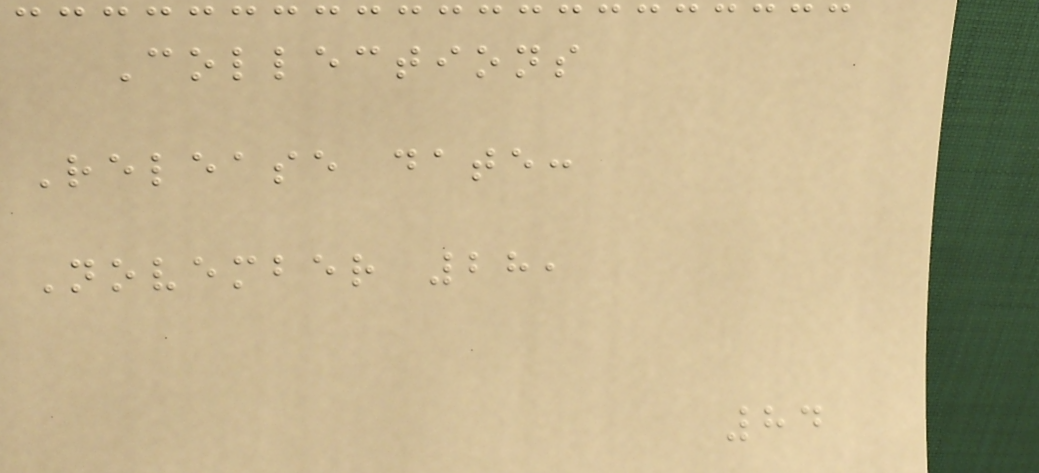Collections
Release date:
November 28,
84
